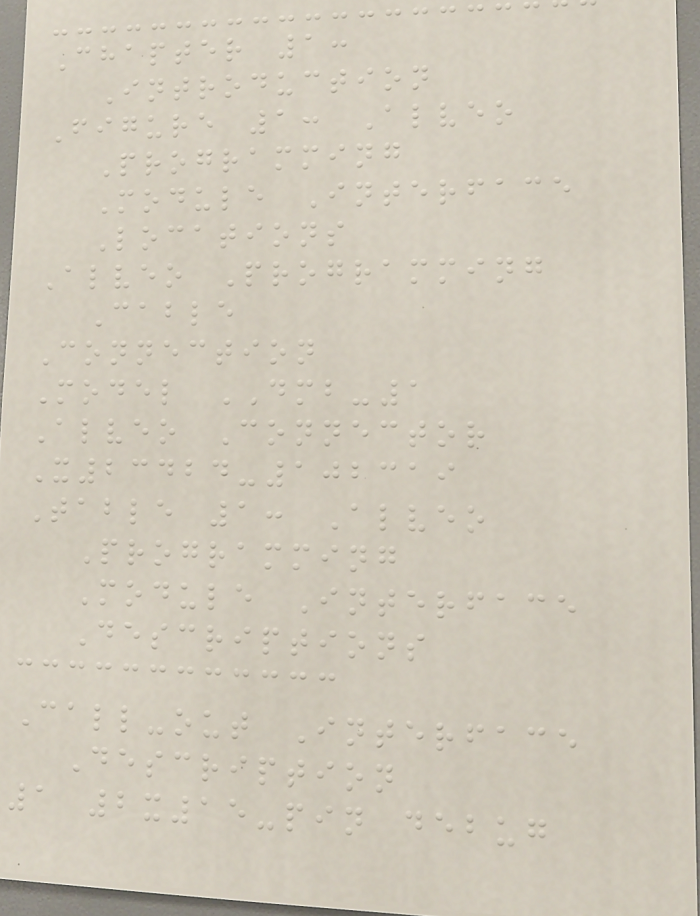Chapter 1:
Introduction
Figure 1: Alveo
Programming
Module Interface
Locations
Alveo Programming
Cable
Connection
Model DMB-1
Alveo Connector
X23424-102319
Table 1: Alveo
Programming
Module Interface
Descriptions
Call-out Interface
Description
1 2x15-pin debug
